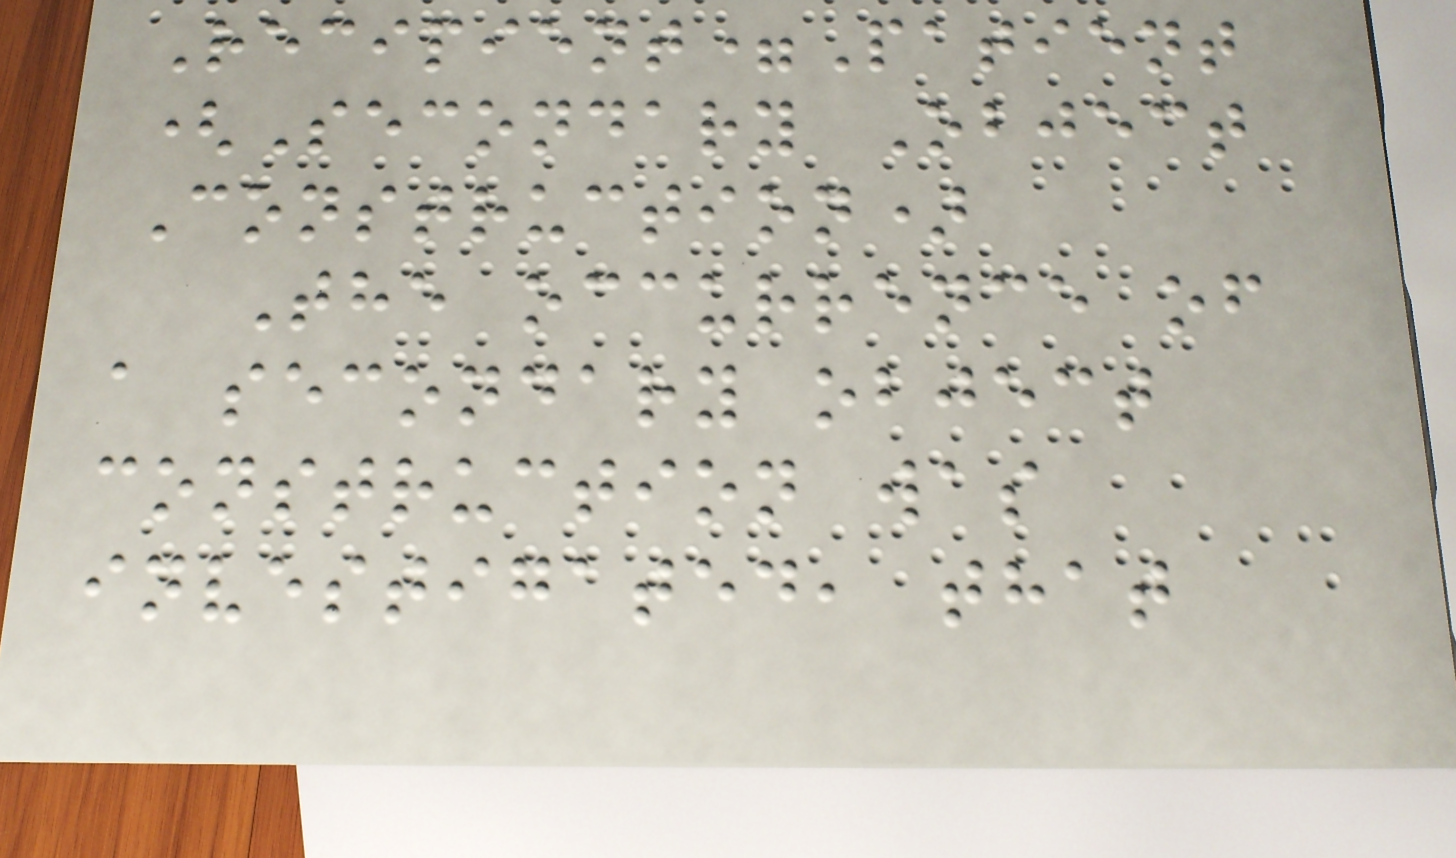Recipient=Patient
(Secondary Object
Construction)
The occurrence of
a secondary object
construction was
investigated, that
